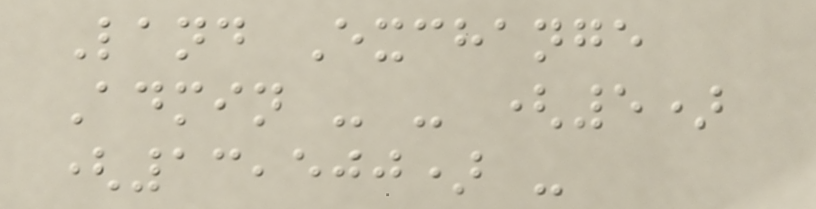Land Exchange
Admin - - (5)
(13,500) -
